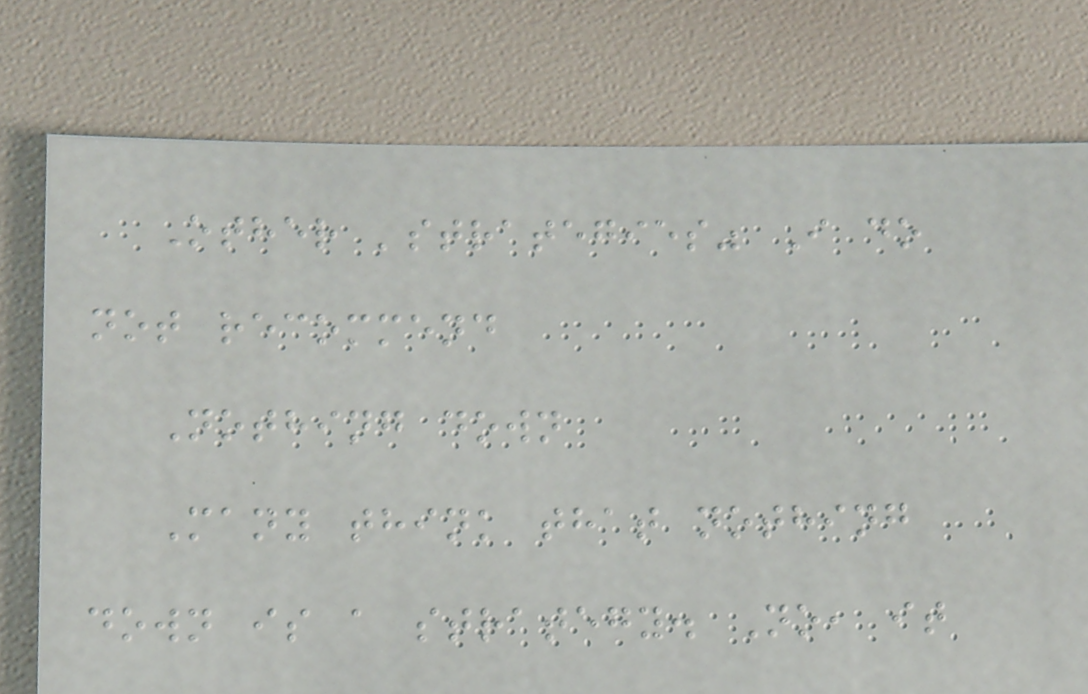Other 'strategies" I do
not recommend
Nothing down
Many think that nothing
down is a strategy. No, it
